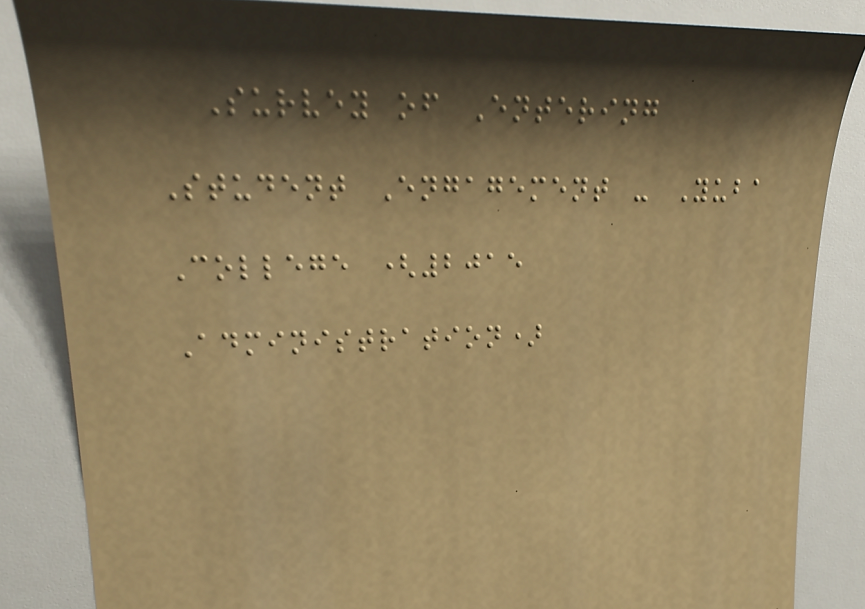Survey of Entering
Student Engagement - Yuba
College (2015
Administration)
